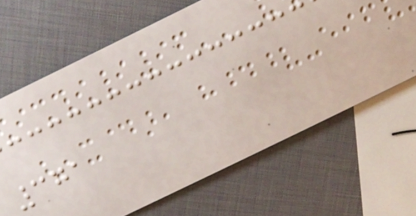371
